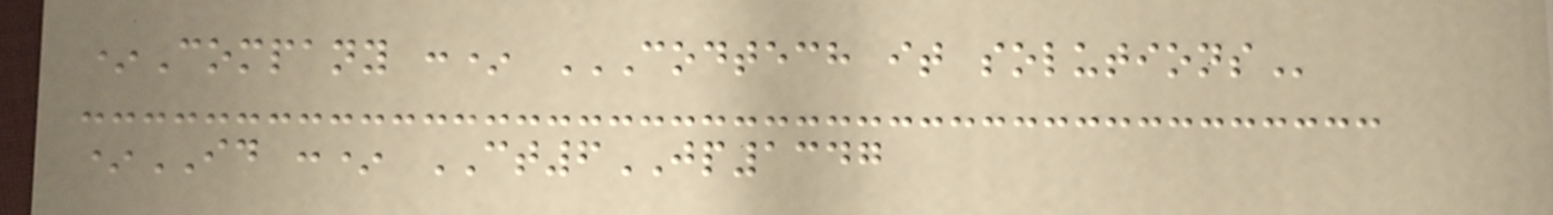*Company :* CODTECH IT SOLUTIONS
*ID :* CT6JP1347
